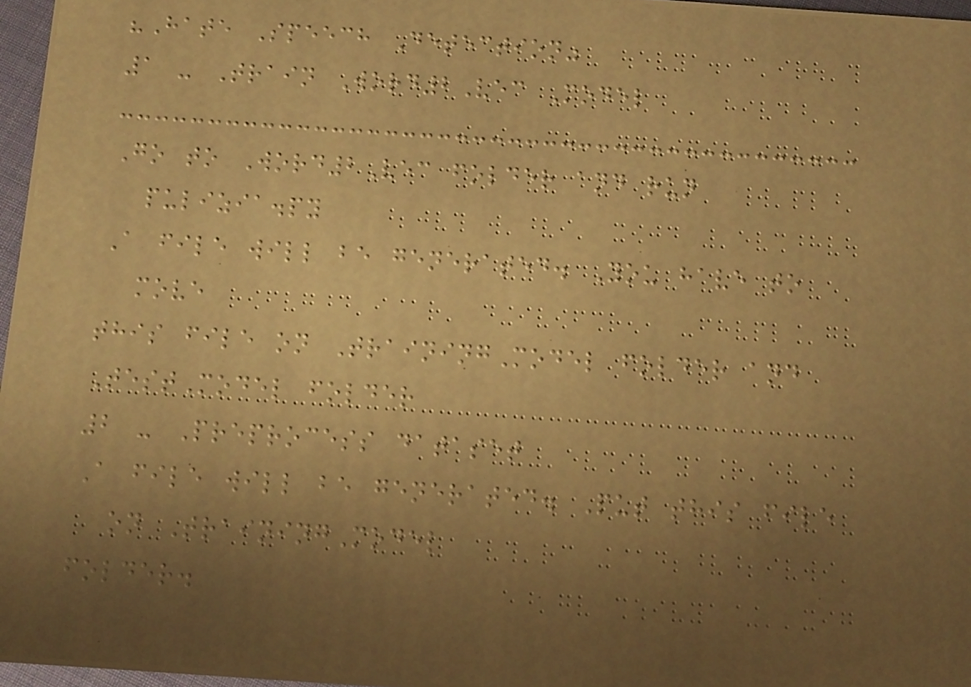"Hate Speech Detection"
1 - Train Word2Vec Model
Go to Word2Vec folder and run
pulizia.py
A file will be generated. You have to
move
this file on TrainingModel folder and
TestModel folder
2 - Preprocess dataset
A file will be generated. Put this file
on TrainingModel
folder.
